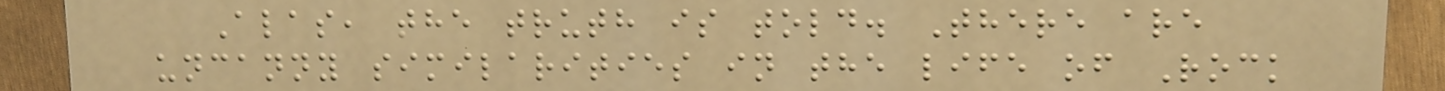Alas, the truth is told. There are
uncanny similarities in the life of Rock
